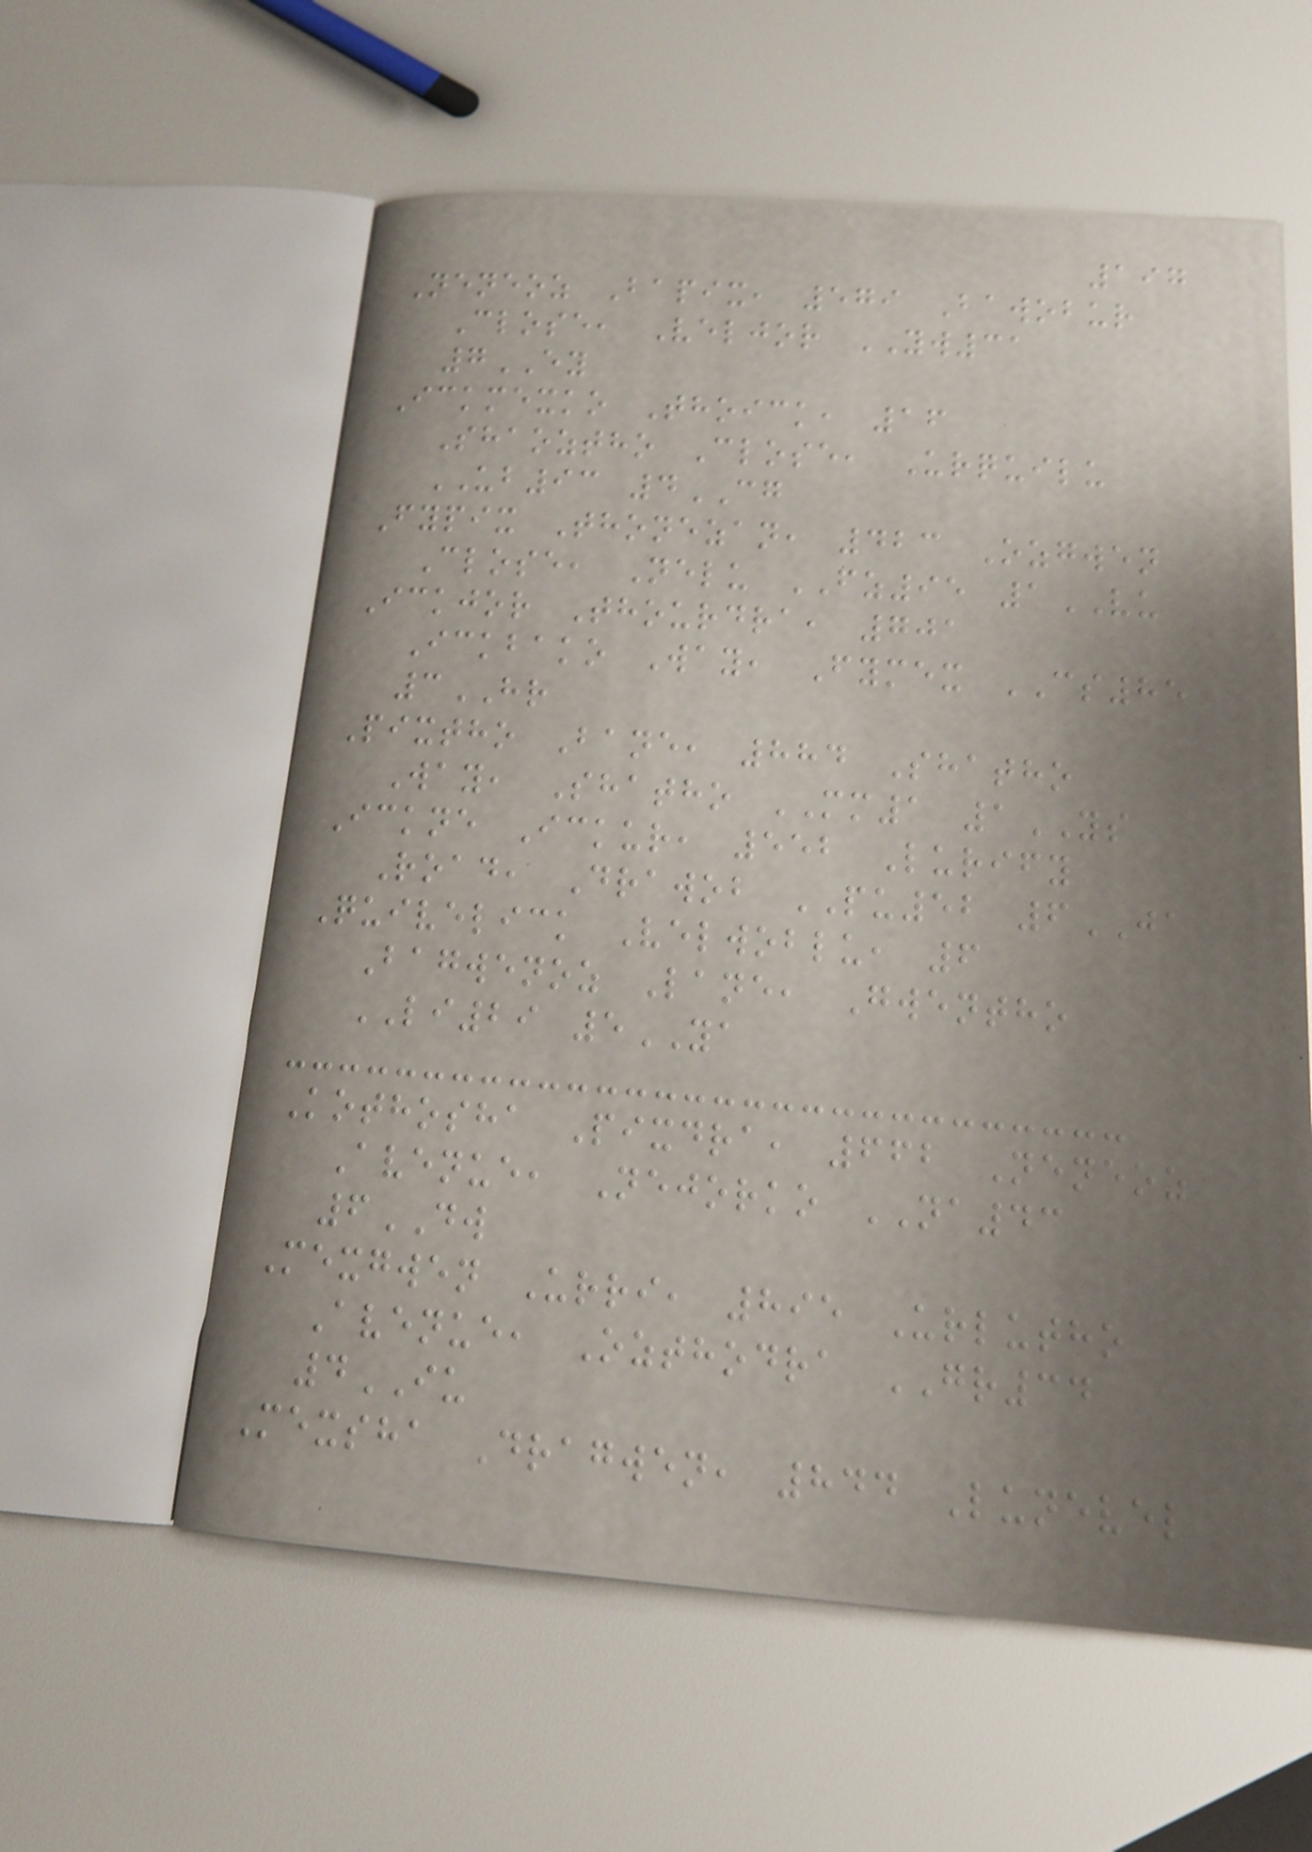197
Neneoz Bapix, 579 Bawobur
Close, Veljor YW31
7EY
Ickmexko Thoick, 16
Shaoztho Close, Urquilu
UB93 4CG
Fypix Thonezan, 423 Ozgwen
Close, Nelu FZ95 1VU
Ickjor Thourdra, 701
Ickbako Way, Fymex CS85
3HR
Pixtho Bane, 884 Shatho
Way, Shatho MM1 1YS
Ickne Ickur, 552 Lurify
Road, Drawob PU52 6JA
Quivelick Velwoblu, 6
Bagwenoz Lane, Gwentho
LI29 5YA
Kothosha Pixdra, 662 Neneoz
Avenue, Nejorko NA43
6DW
Mexgwen Urri, 895 Urlutho
Avenue, Ozthodra GR34
4IU
Mexsha Dragwen, 844 Lunevel
